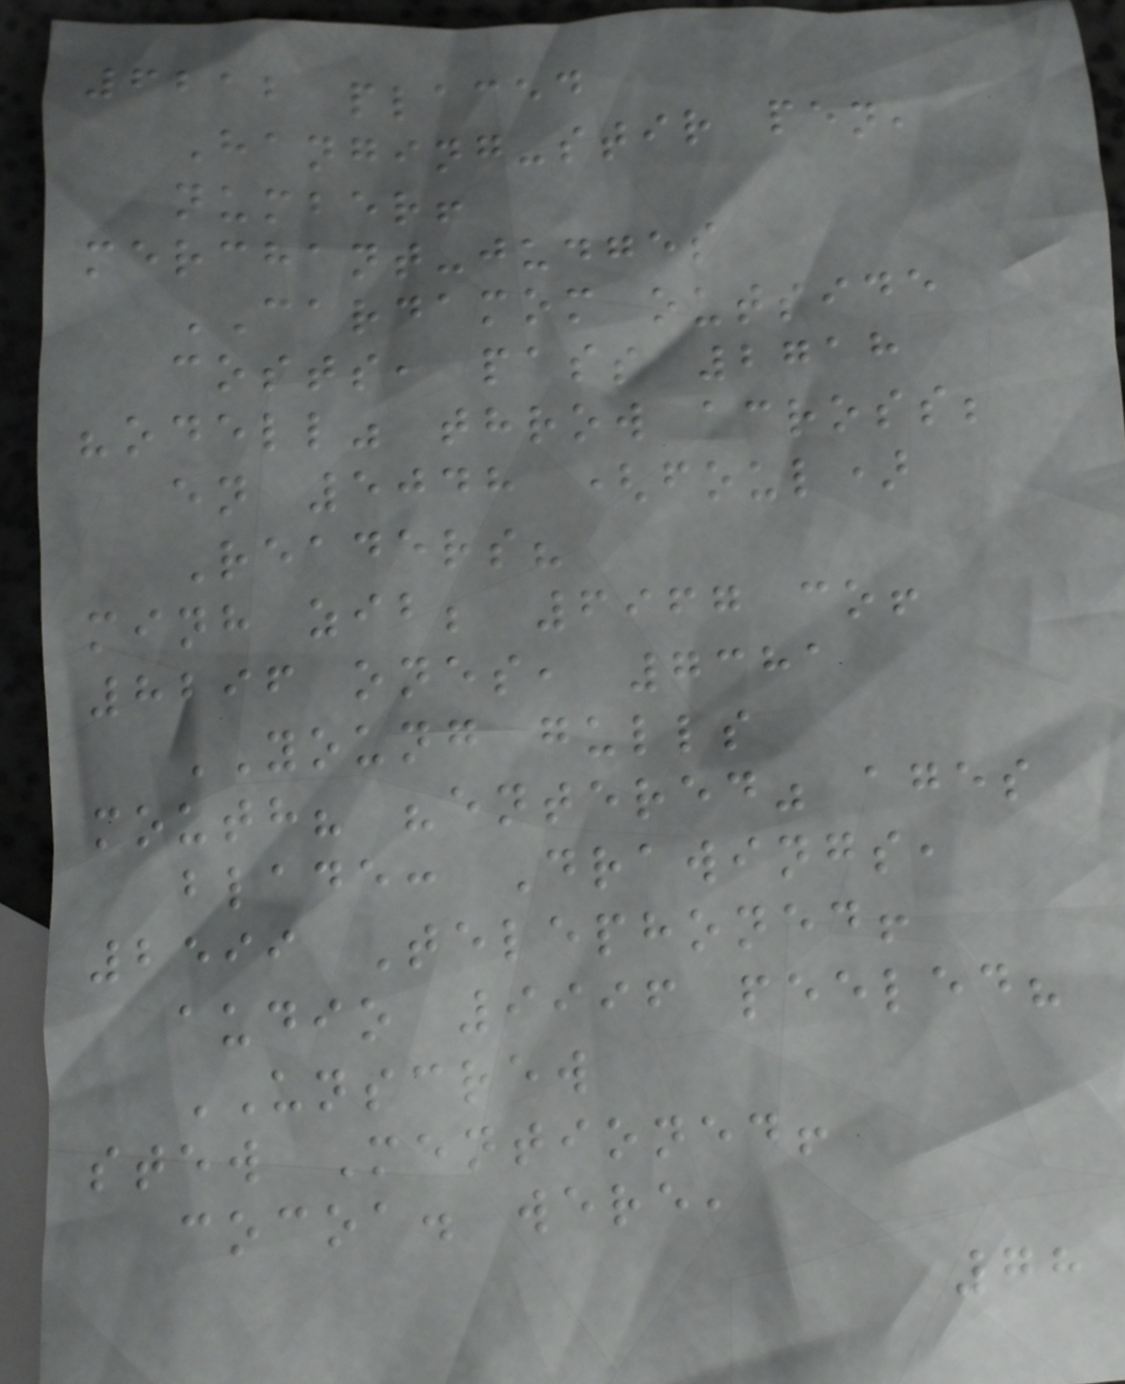6212 placed
Hanging-stir pen,
number!
merchant-judges
CARDAMOM outside
costs, pass 2718
"odell" throw across;
en 5048 (foul)
Readers?
minh zib; 6967 co!
8296 ones, 7381
YOUNG gulls
mouth? "entered" ages
blade: Drawings,
2599 Telephoned!
audio 9996 peeled?
UNSCREW
stew Mentioned!
cocoa. were,
78
